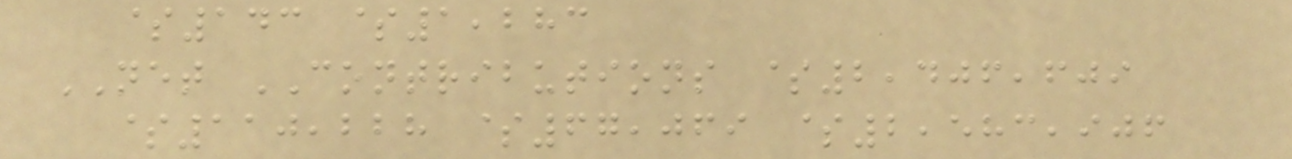$143 $1,283
NET CONTRIBUTIONS $2,406,609
$110,228 $67,069 $2,583,906
